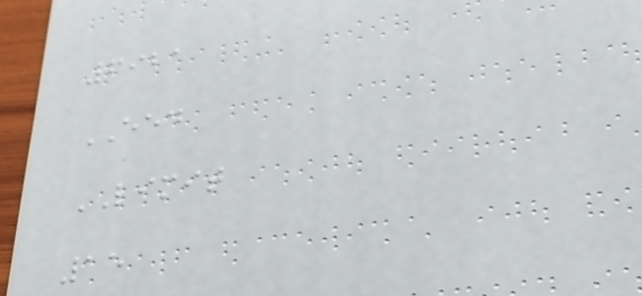6921
EED
LIMIT
15
